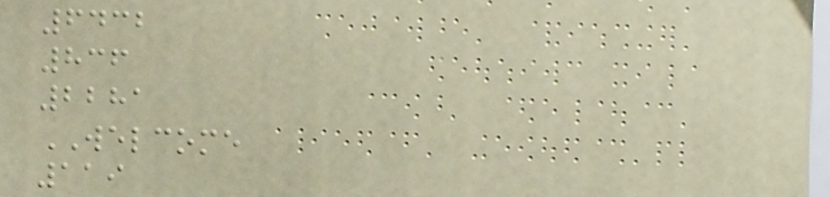6432
836
2281
WELCOME
119
